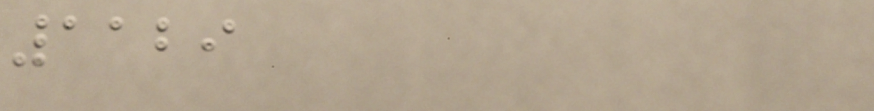1129
